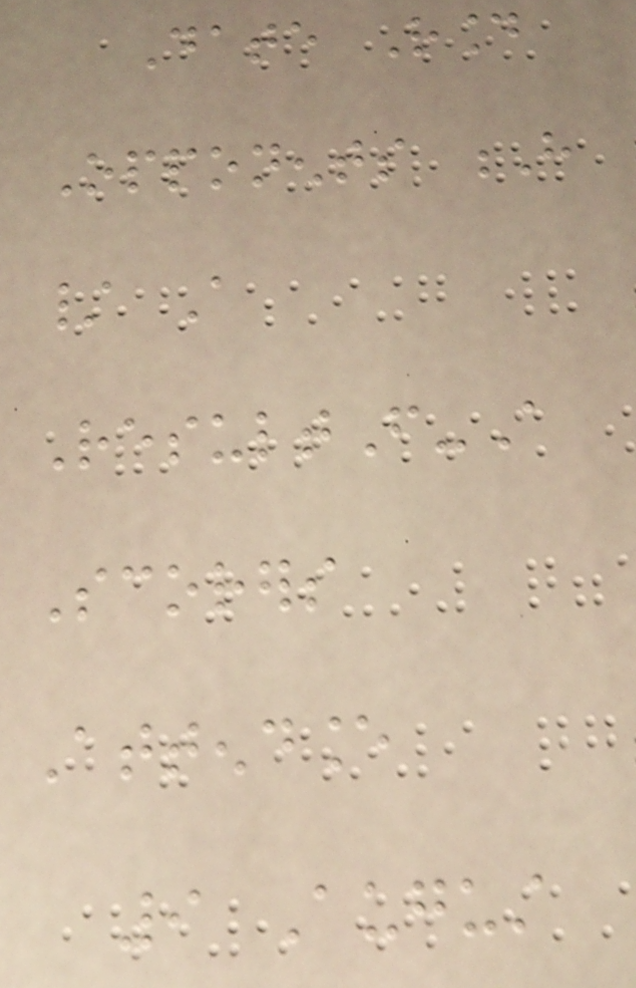Date Round
Opponents H
/ A
ResultF-A
Scorers
Attendance
9 August
